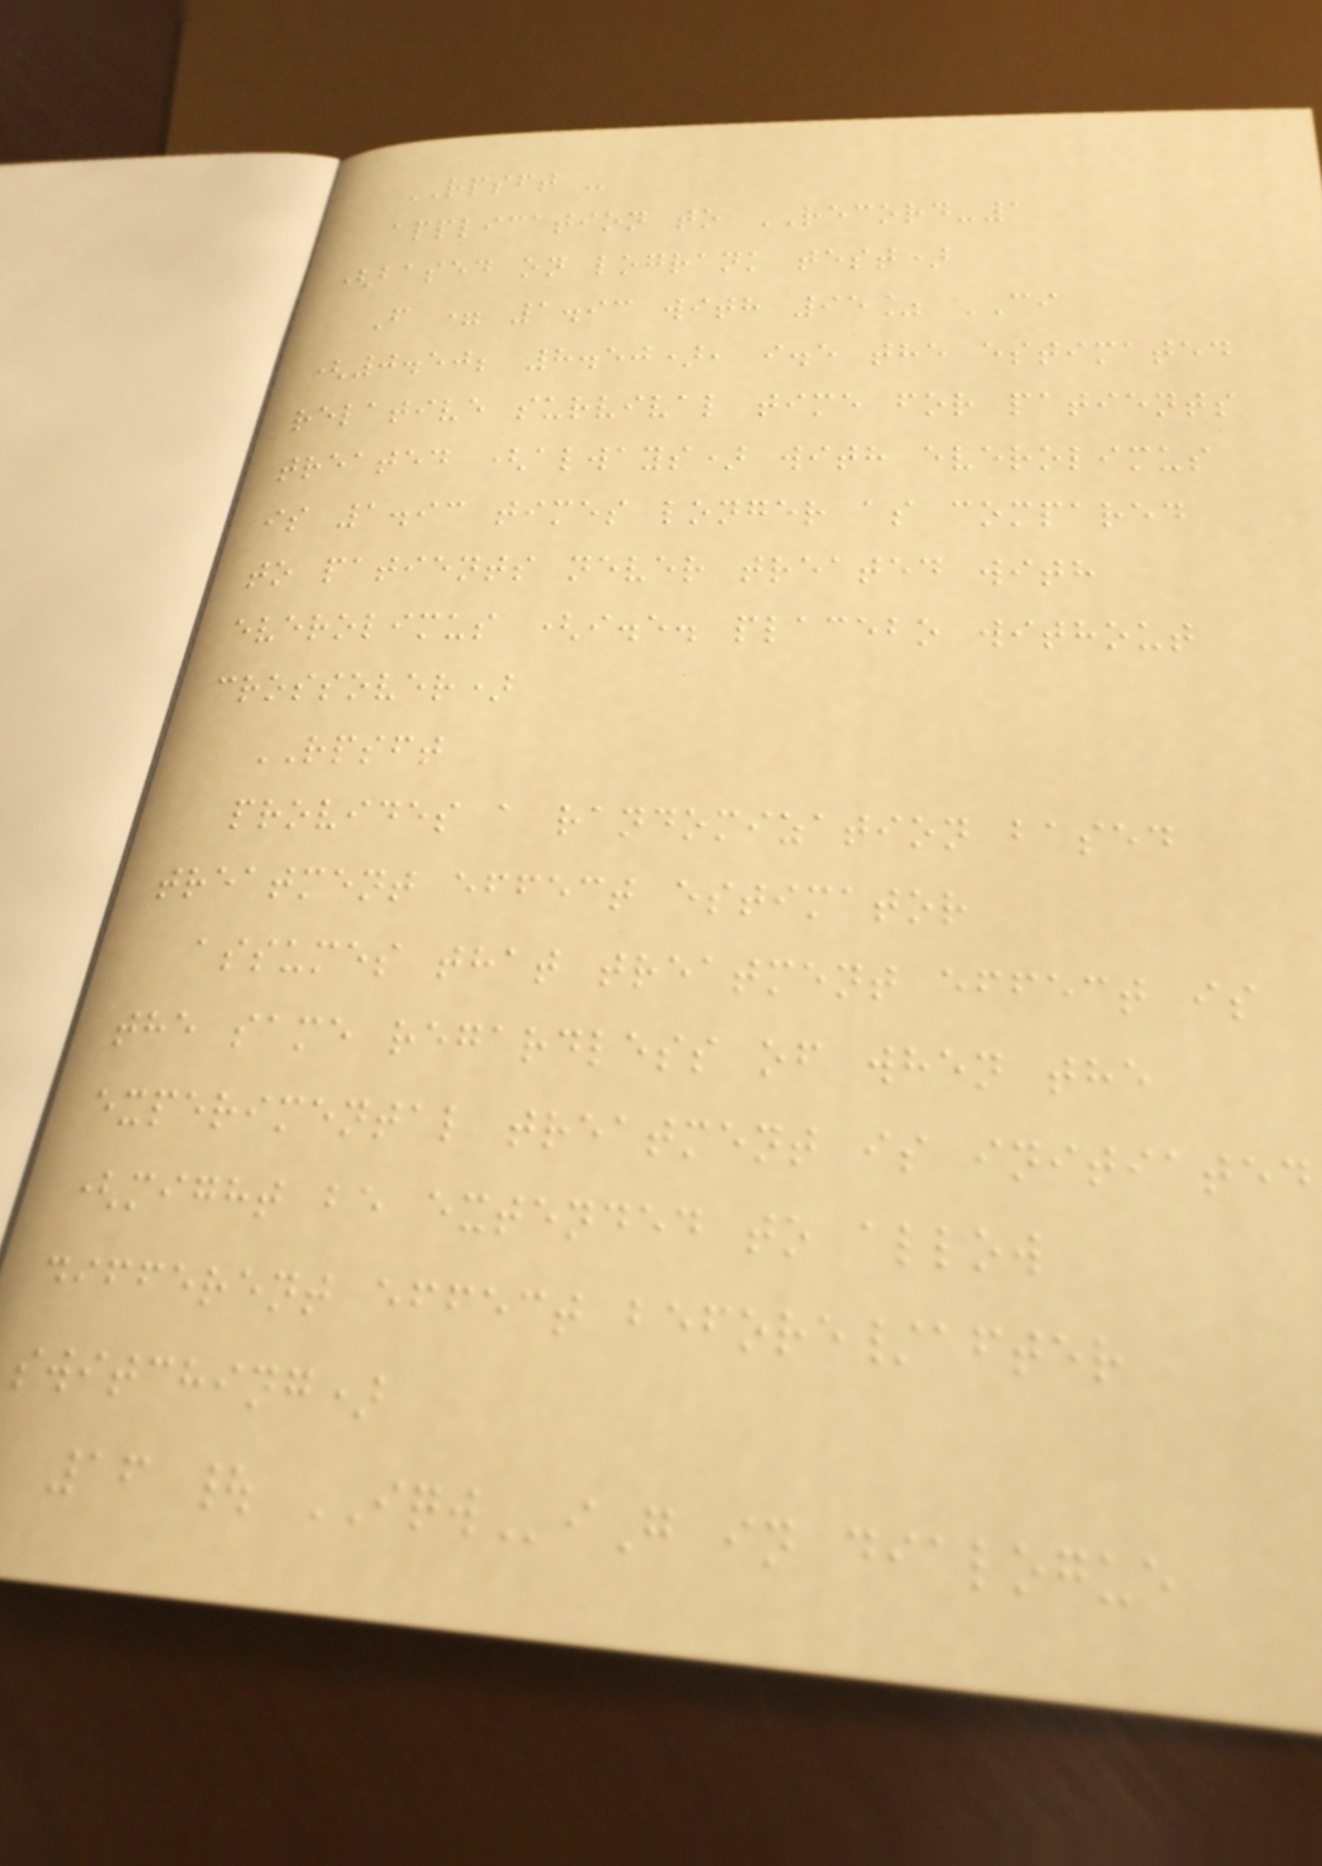RPSFT -
application to RECORD-1
(based on logrank test)
F = 1.93 with 95% CI
(0.50; 8.50), i.e the estimated
relative survival time for patients
treated (always) with everolimus
is 1.93 times longer as compared
to patients never treated with
everolimus (i.e. placebo without
crossover)
RPSFT
provides a randomization based
treatment effect estimator
assumes that treatment effect is
the same regardless of when the
experimental treatment is initiated
(might be extended to allow
different effect before/after
switching)
16 | IQWiG in dialogue
